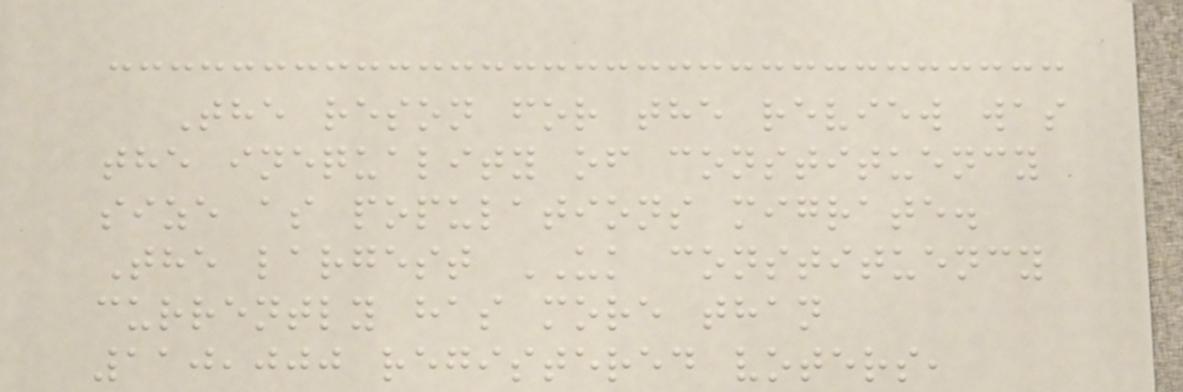The reson for the review was
the inequality of constituency
size as populations migrate.
The largest UK constituency
currently has more than
110,000 registered voters,
